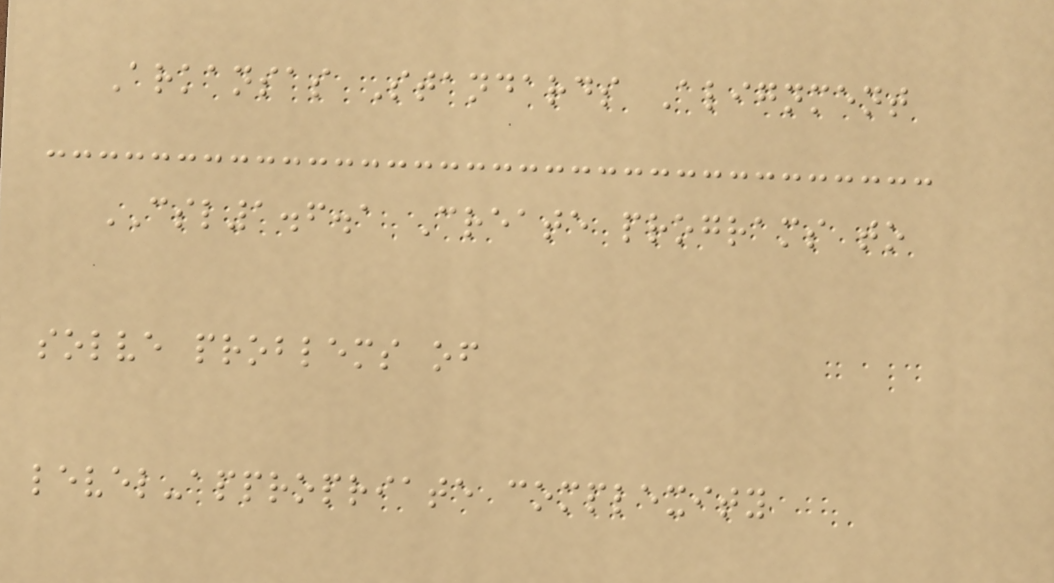Arkansas Standards Alignment
CSL1.6.1 Create programs to
solve problems of
level-appropriate complexity
